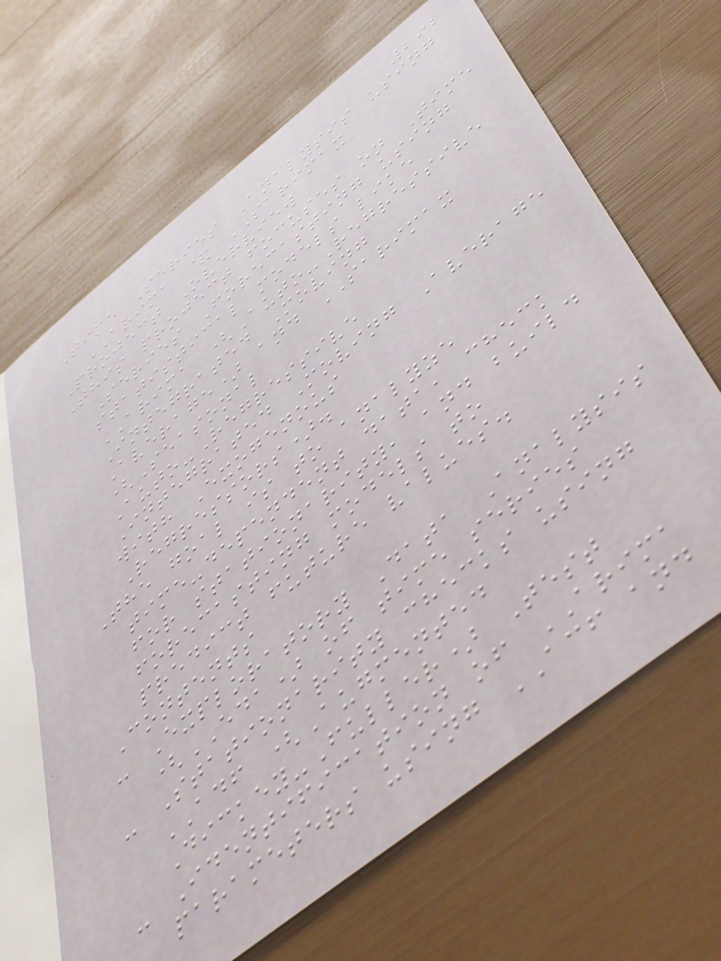292
Time Series Analysis using
ARIMA & SARIMAX
Project Overview
This project focuses on Time
Series Forecasting using
statistical models like
ARIMA (Auto-Regressive
Integrated Moving
Average) and SARIMAX
(Seasonal
Auto-Regressive
Integrated Moving Average
with Exogenous
Regressors).
The goal is to analyze
time-dependent data, check
for stationarity, and build
forecasting models to
predict future values.
Contents
- Exploratory Data Analysis
(EDA) of time series
- Stationarity checks using
ADF (Augmented
Dickey-Fuller) Test
- Identification of ARIMA
parameters using ACF and
